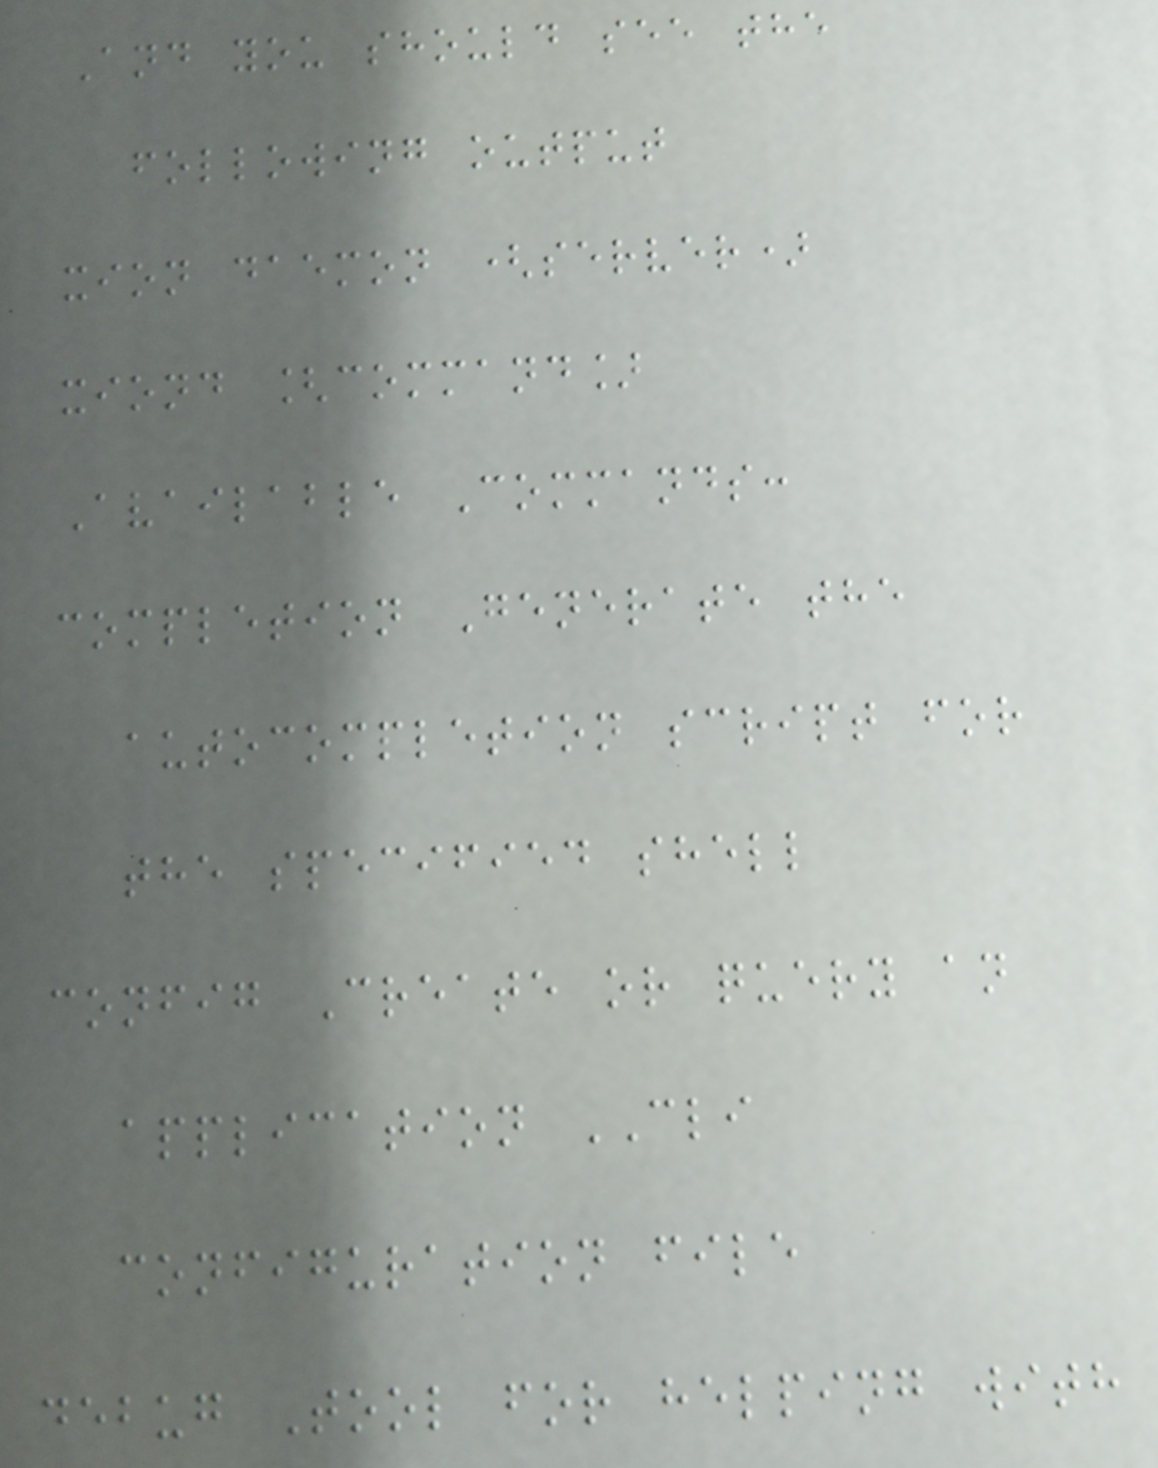And you should see the
following output
xion daemon (server)
xiond [command]
Available Commands:
completion Generate the
autocompletion script for
the specified shell
config Create or query an
application CLI
configuration file
debug Tool for helping with
